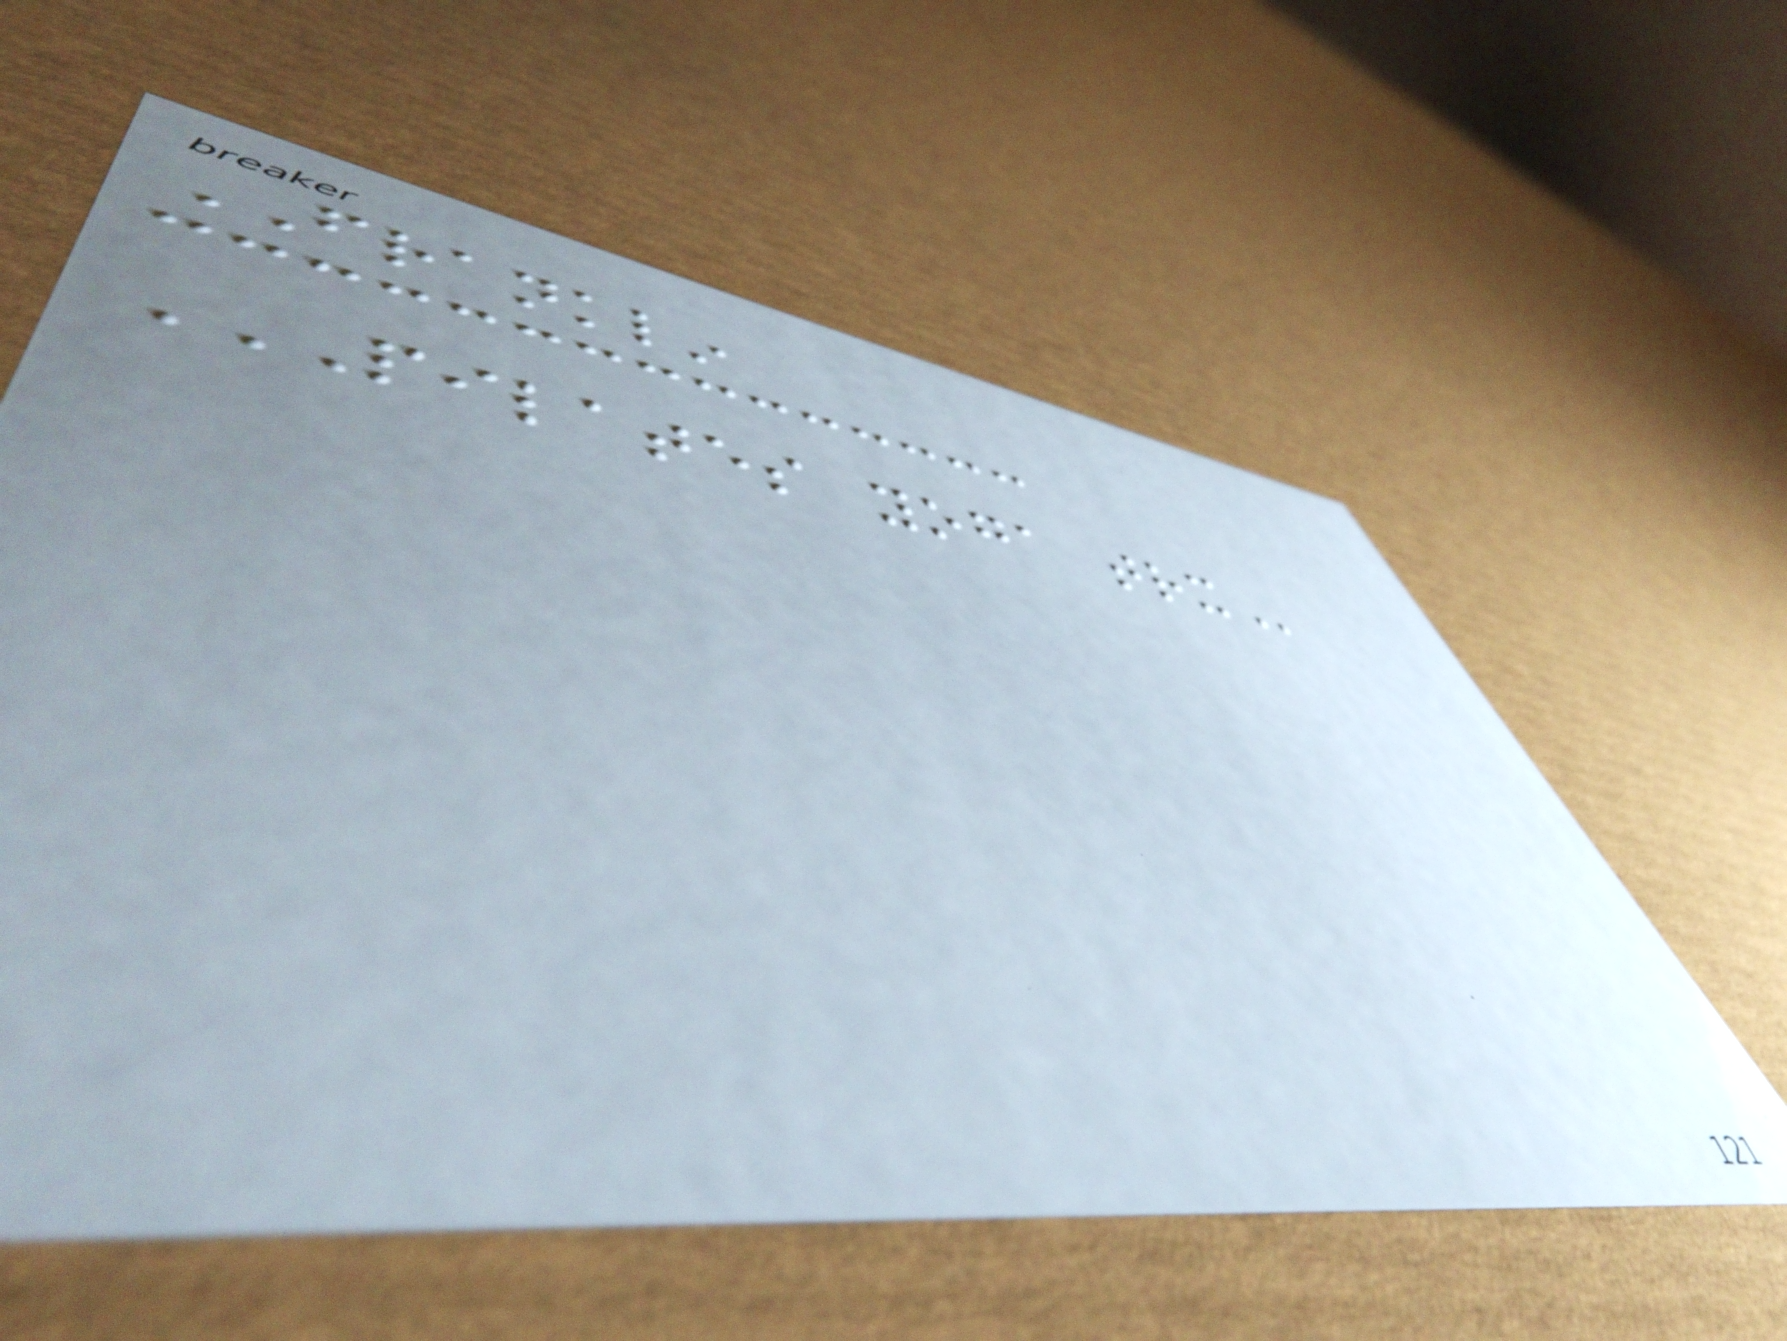FRANKLIN
PILATES YOGA TRX
